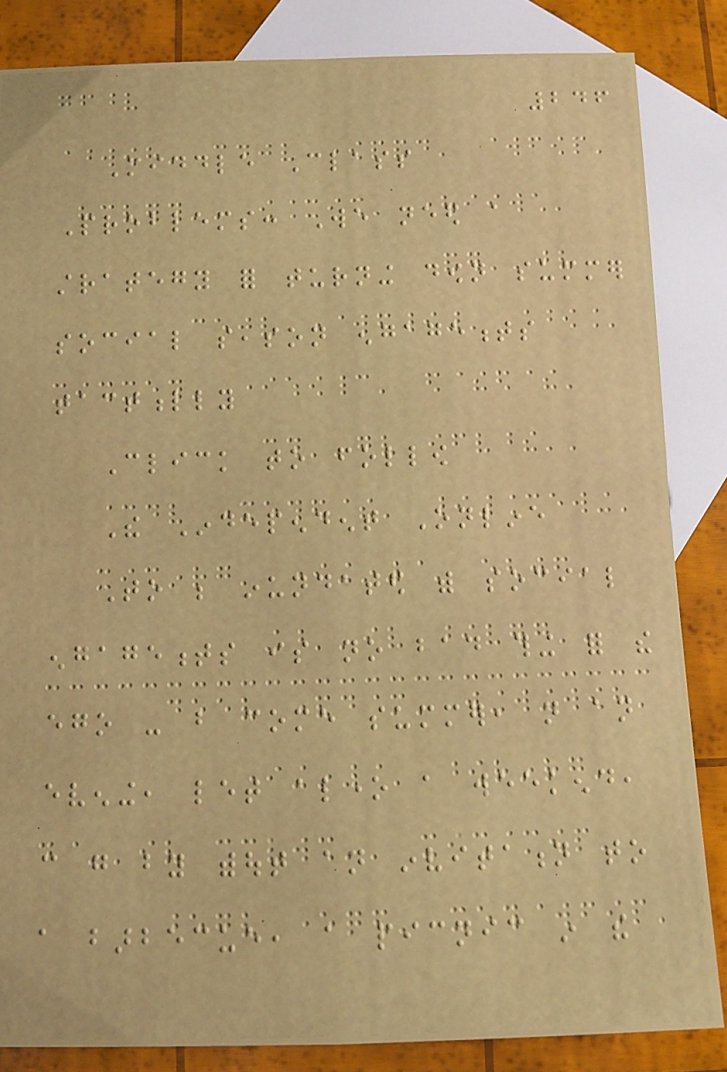246
Middle Class
Problems: We need a
strategy for turning down summer
social season engagements
tactfully
Click to follow
The Independent Online
To be inundated with social
engagements is no bad thing for the
ego - but come summer, not an
evening, let alone a weekend,
can go by without an invitation to
a barbecue, a picnic in the
